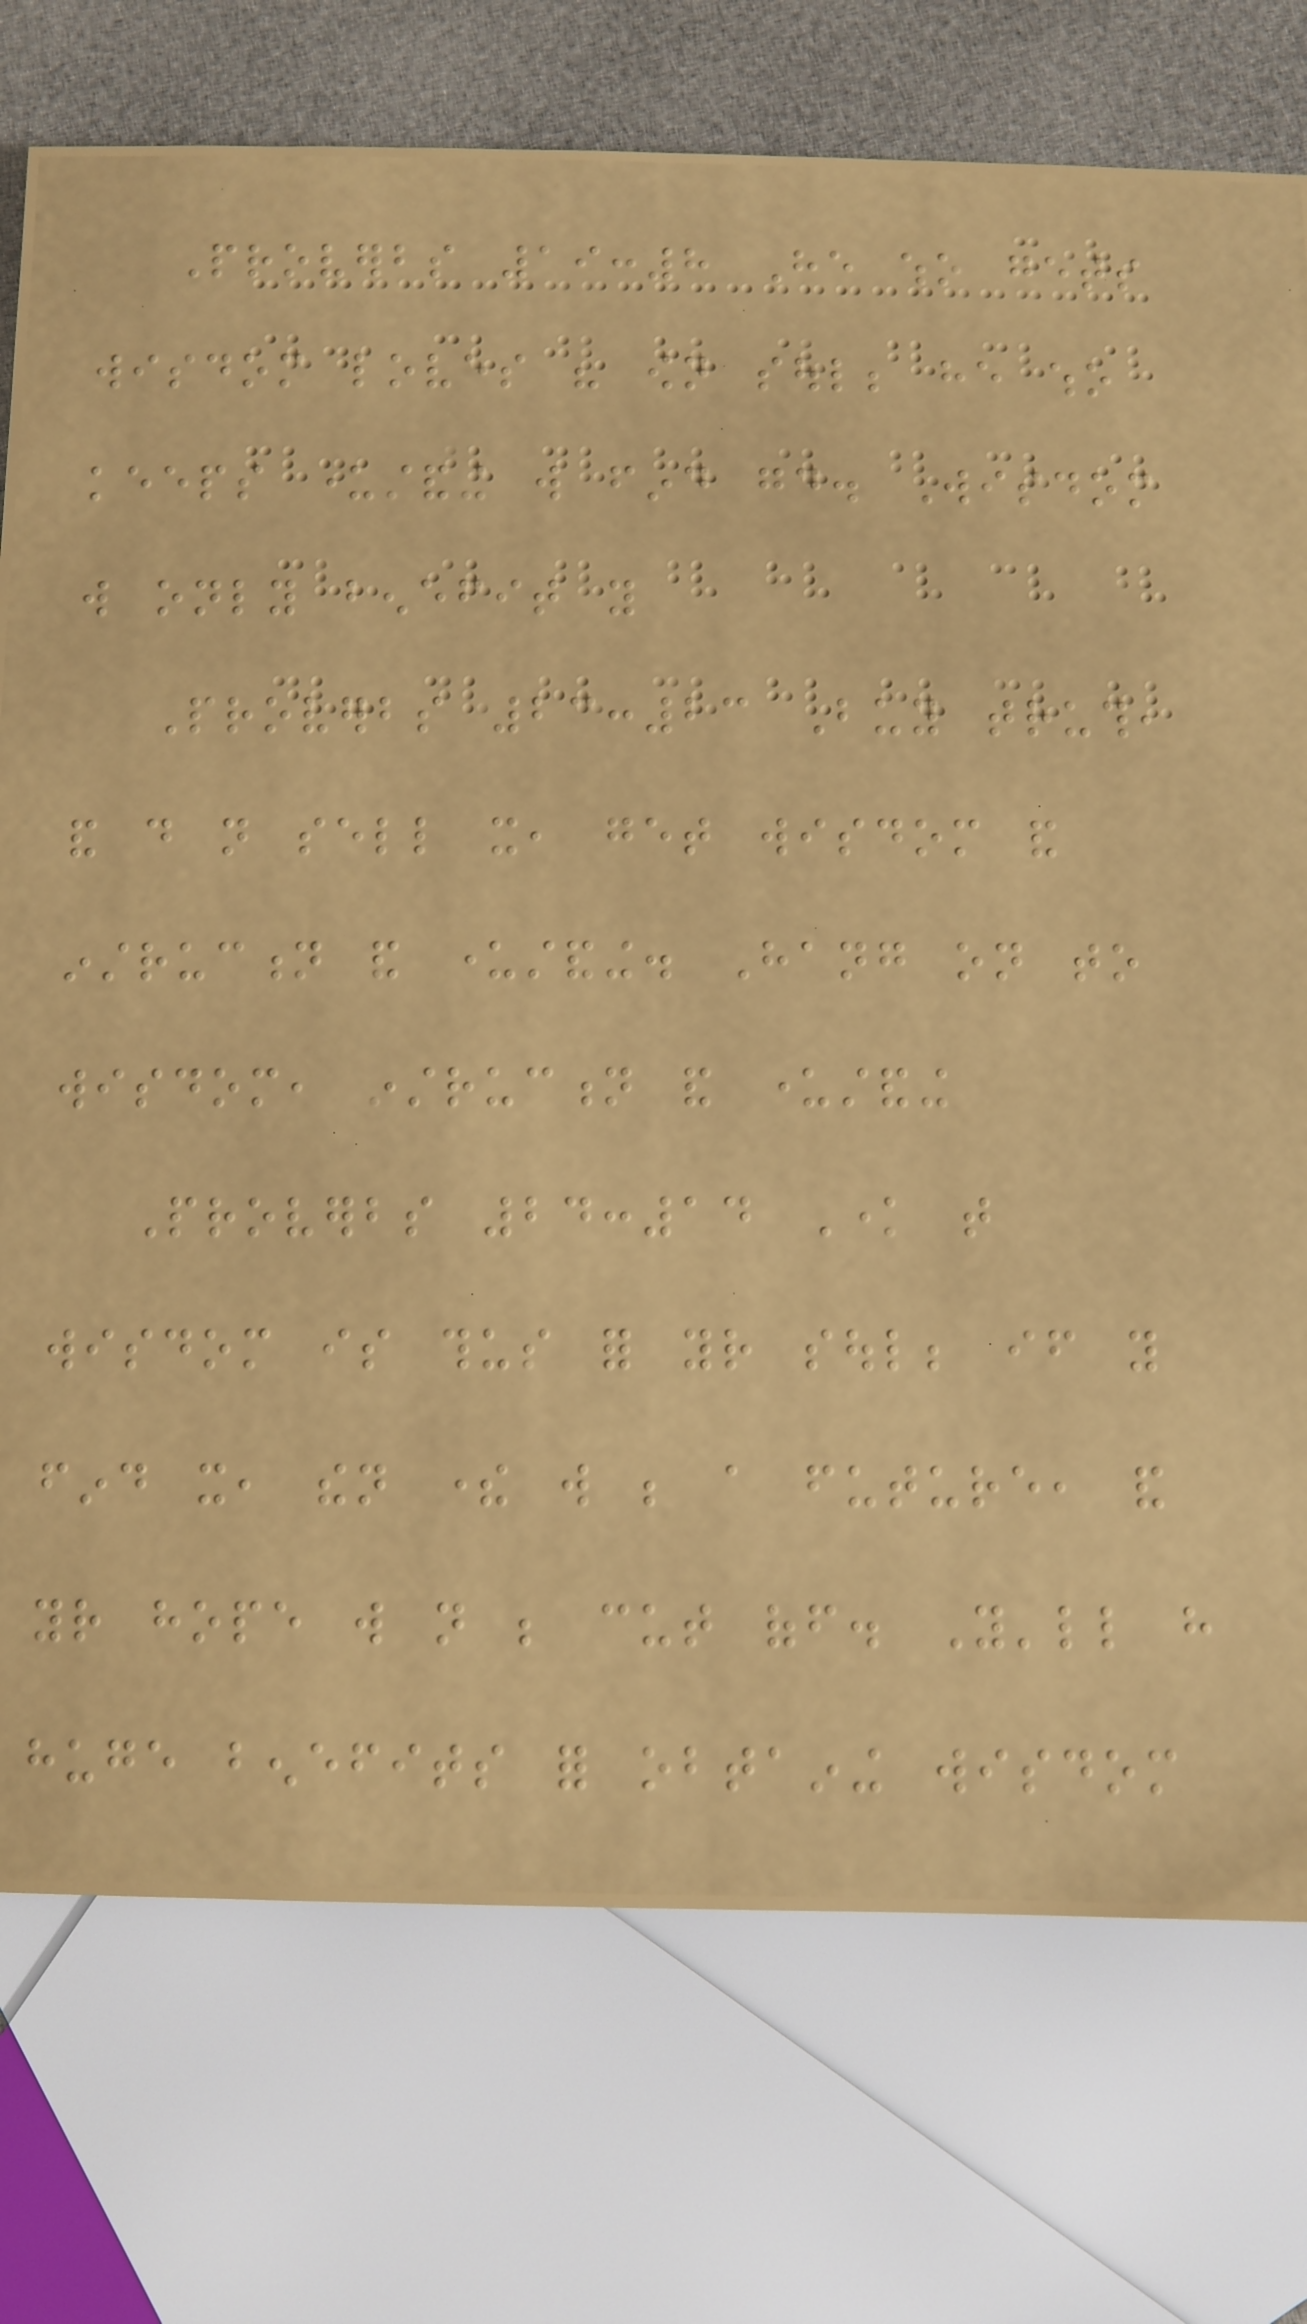Proverbs 19:8 He who gets
wisdom loves his own soul; he who
keeps understanding will find good. Wisdom
will only benefit you
Proverbs 23:23 Buy truth,
and do not sell it, get wisdom and
instruction and understanding. Hang on to
wisdom, instruction and understanding
Proverbs 24:14 Know that
wisdom is thus for your soul; if you
find it, then there will be a future, and
your hope will not be cut off. You'll have
huge benefits for obtaining wisdom
